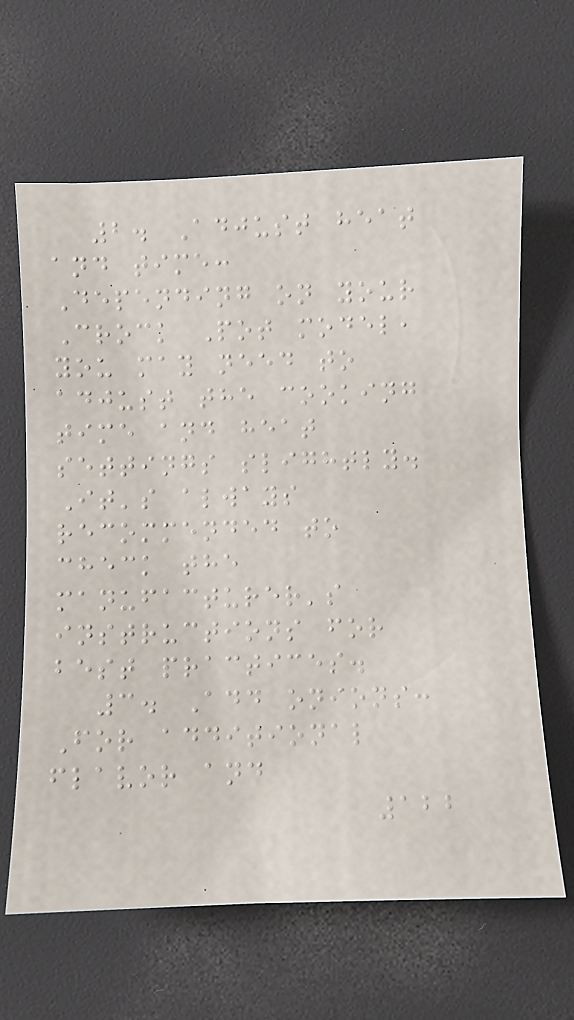2. Adjust heat
and time:
Depending on your
Crock Pot model,
you may need to
adjust the cooking
time and heat
settings slightly.
It's always
recommended to
check the
manufacturer's
instructions for
best practices.
3. Add onions:
For additional
flavor and
122
